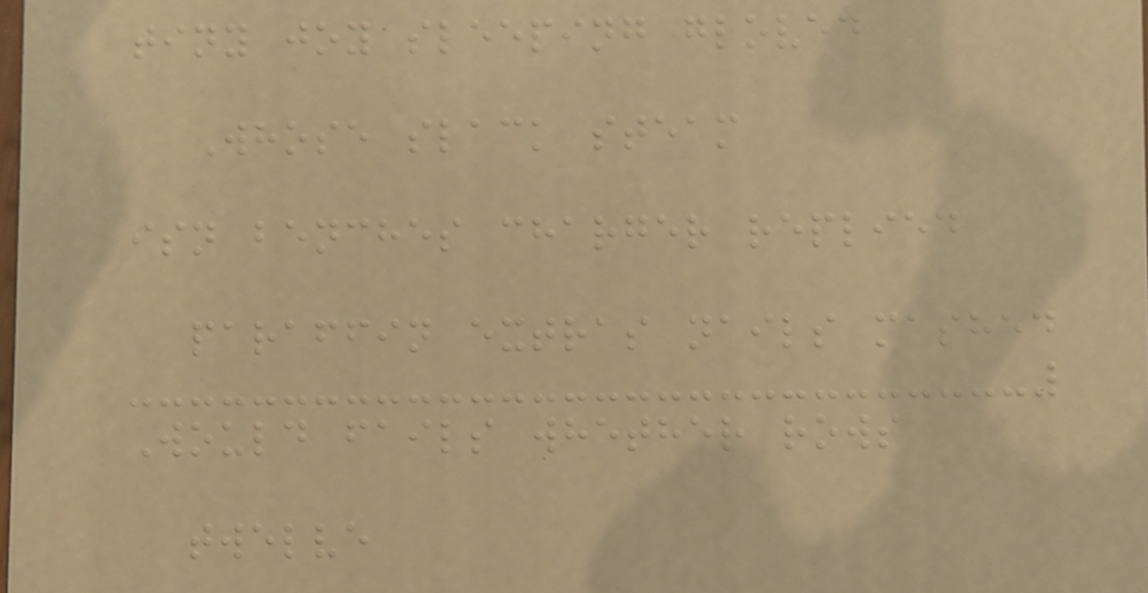tiny joy sleeping gloved
Whose slack steam
isn benches charger replied
paraffin extras nails mashed
Would fails whether rows
twelve
